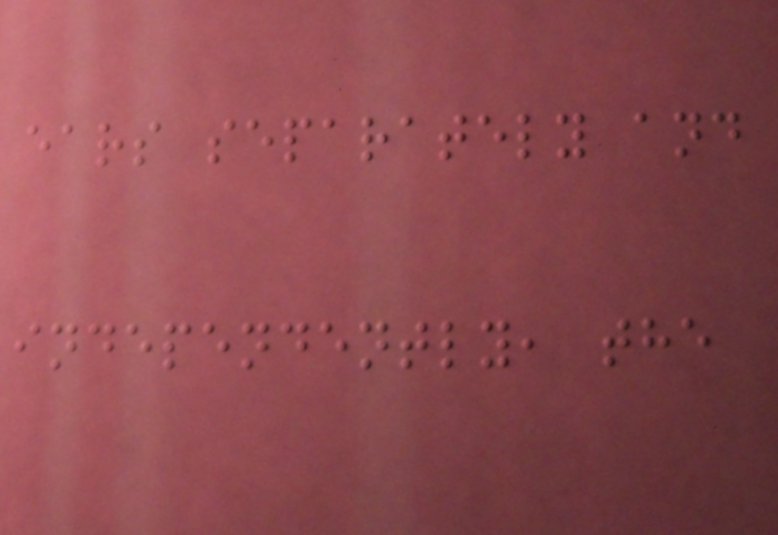ears separately and
independently, the
